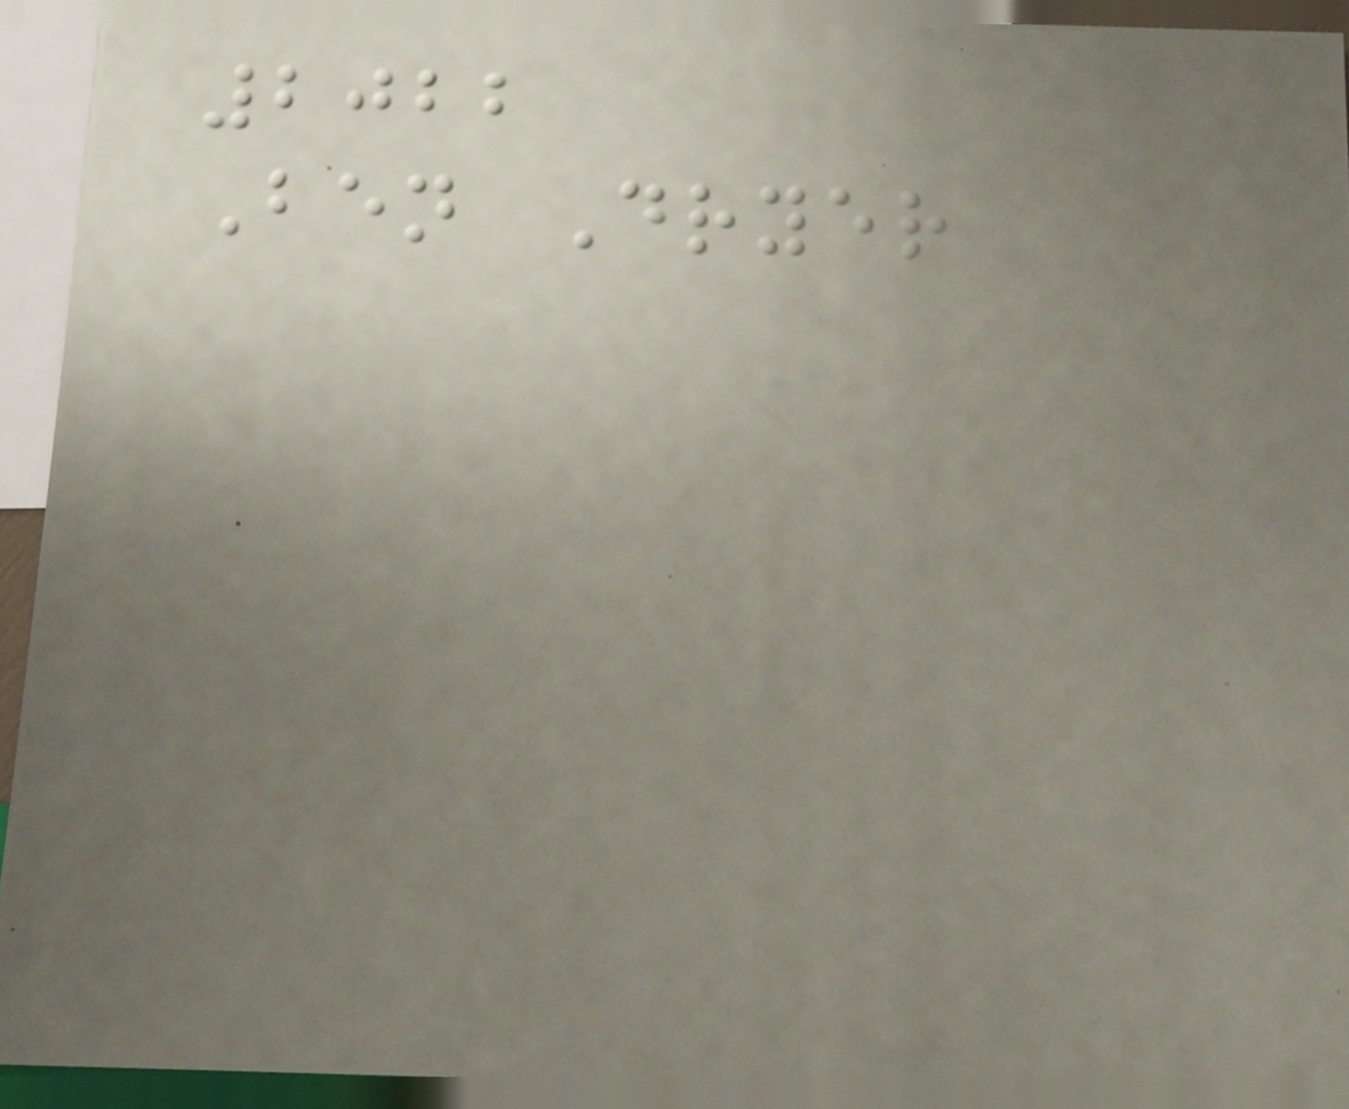2022
Ben Dryer
